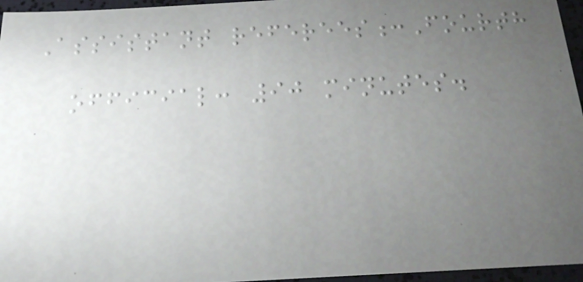Assistant referees:Fourth
official: 90 minutes.
